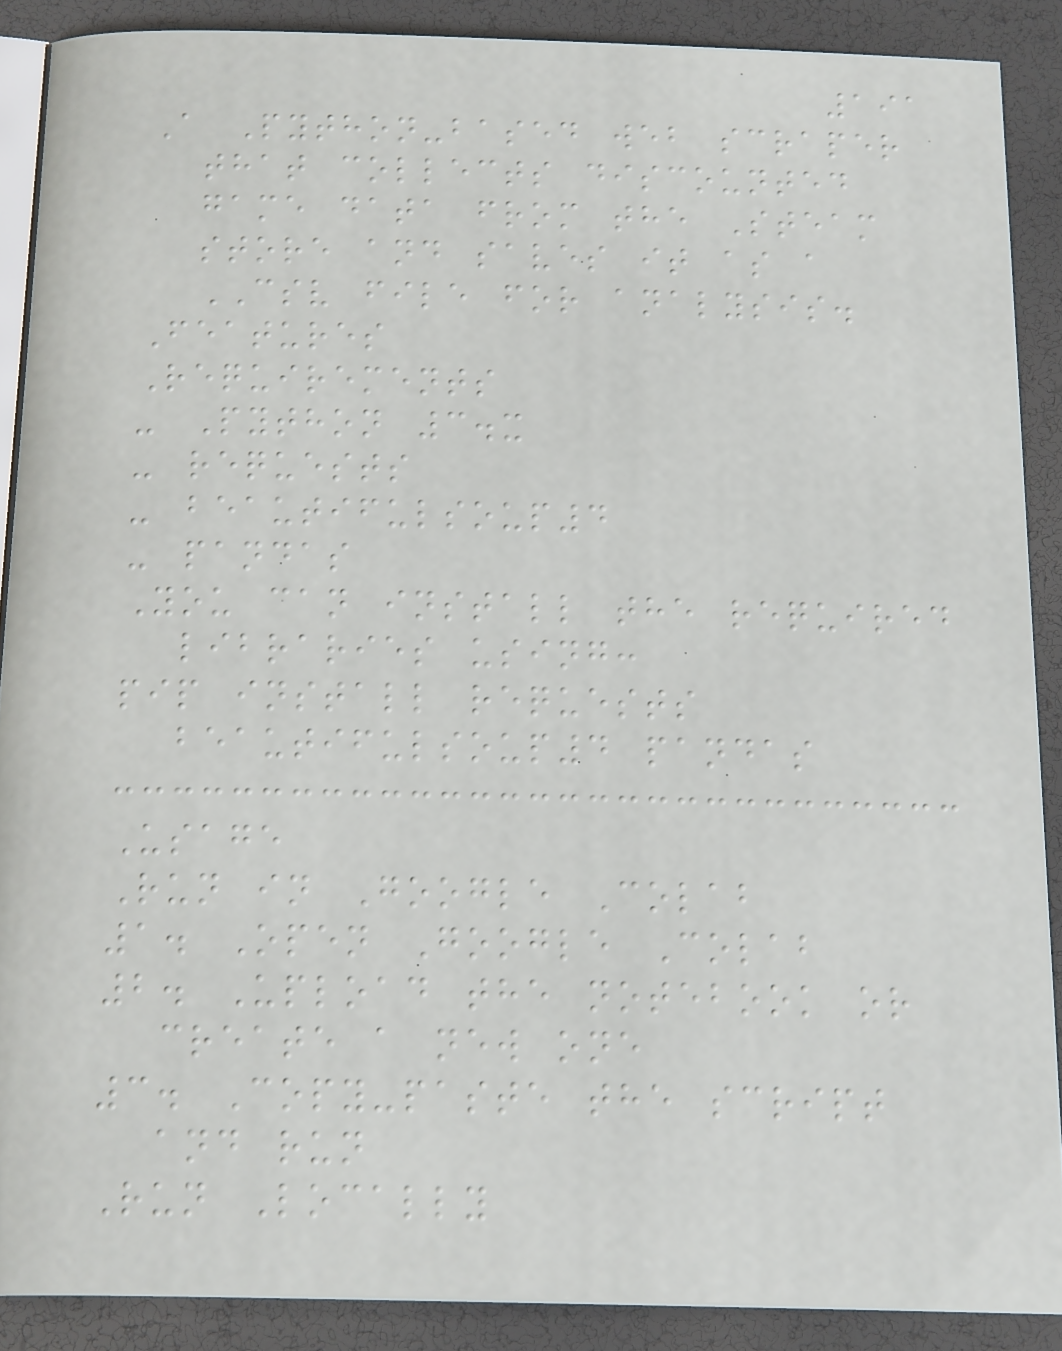191
A Python-based web scraper
that collects discounted
game data from the Steam
store and saves it as a
CSV file for analysis.
Features
Requirements
- Python 3.x
- requests
- beautifulsoup4
- pandas
You can install the required
libraries using:
pip install requests
beautifulsoup4 pandas
Usage
Run in Google Colab
1. Open Google Colab
2. Upload the notebook or
create a new one
3. Copy-paste the script
and run
Run Locally
